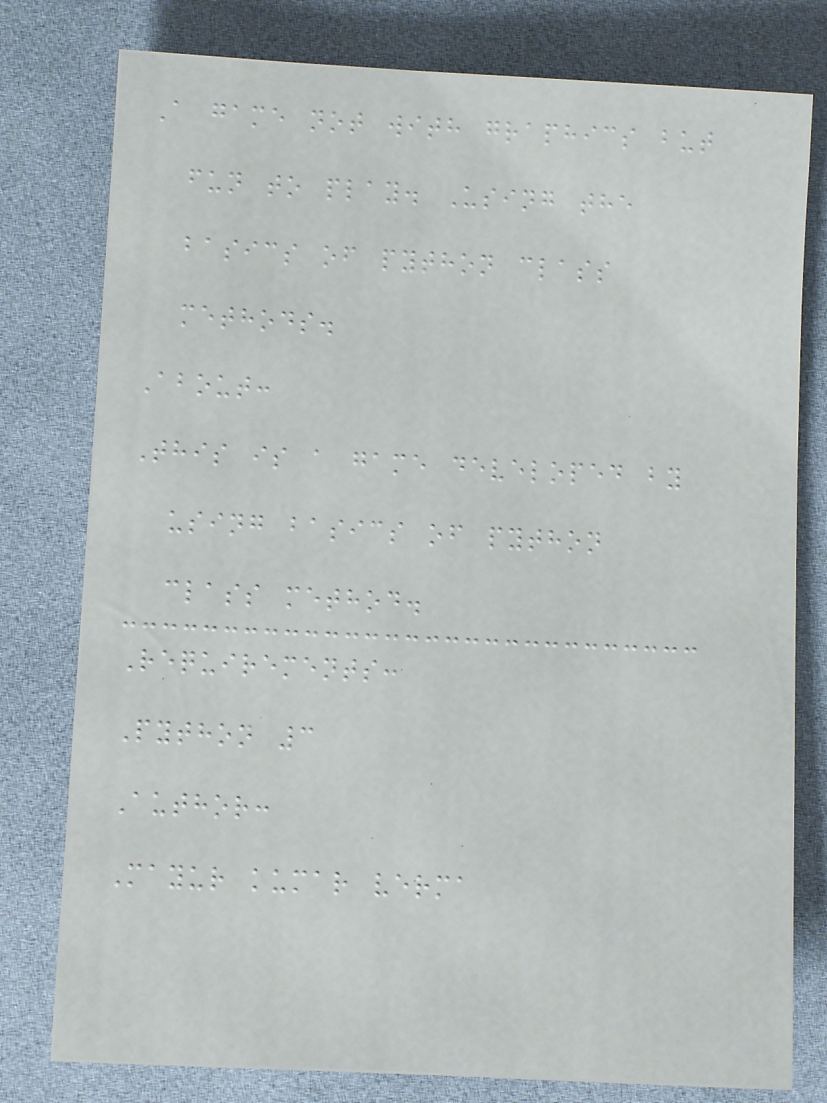A game not with graphics but
fun to play. Using the
basics of python class
methods.
About:
This is a game developed by
using basics of python
class method.
Requirements:
Python 3
Author:
Mayur kumar verma
